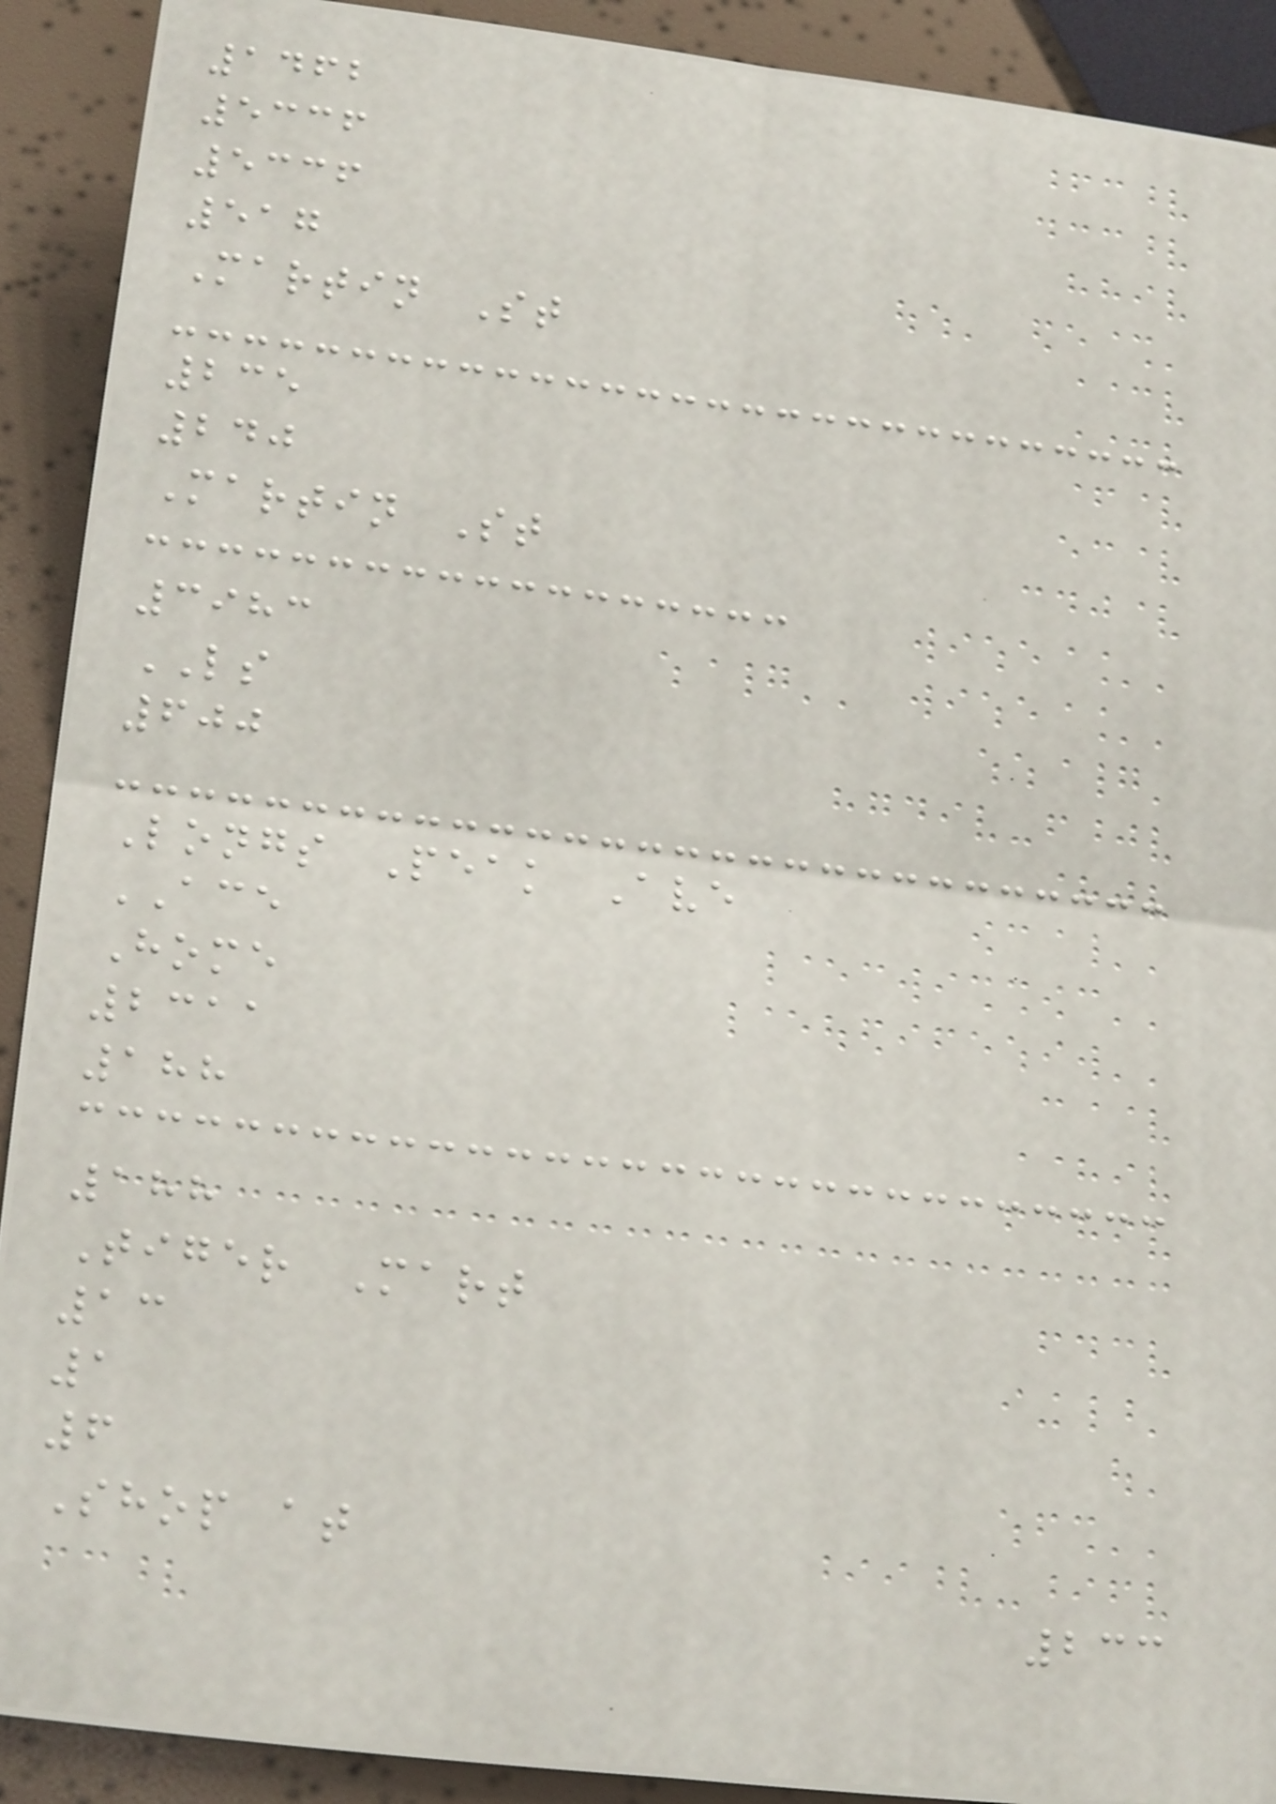1462
5336
5336
517
Martin St
235
240
Martin St
3983
LS
600
Longs Peak Ave
ACE
Home
2311
188
188
Tiger Mart
13
1
6
Shop at
233
